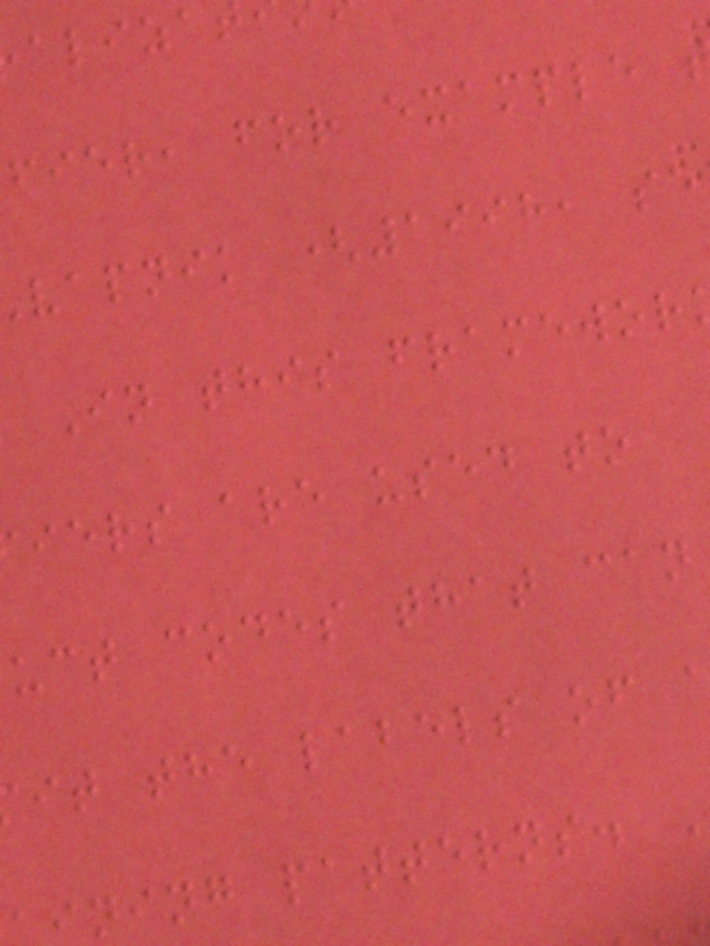fier, for example
vapnik (1998, se
In this framewor
iers are used to
uct codes that can
it the labels of
ining patterns.
